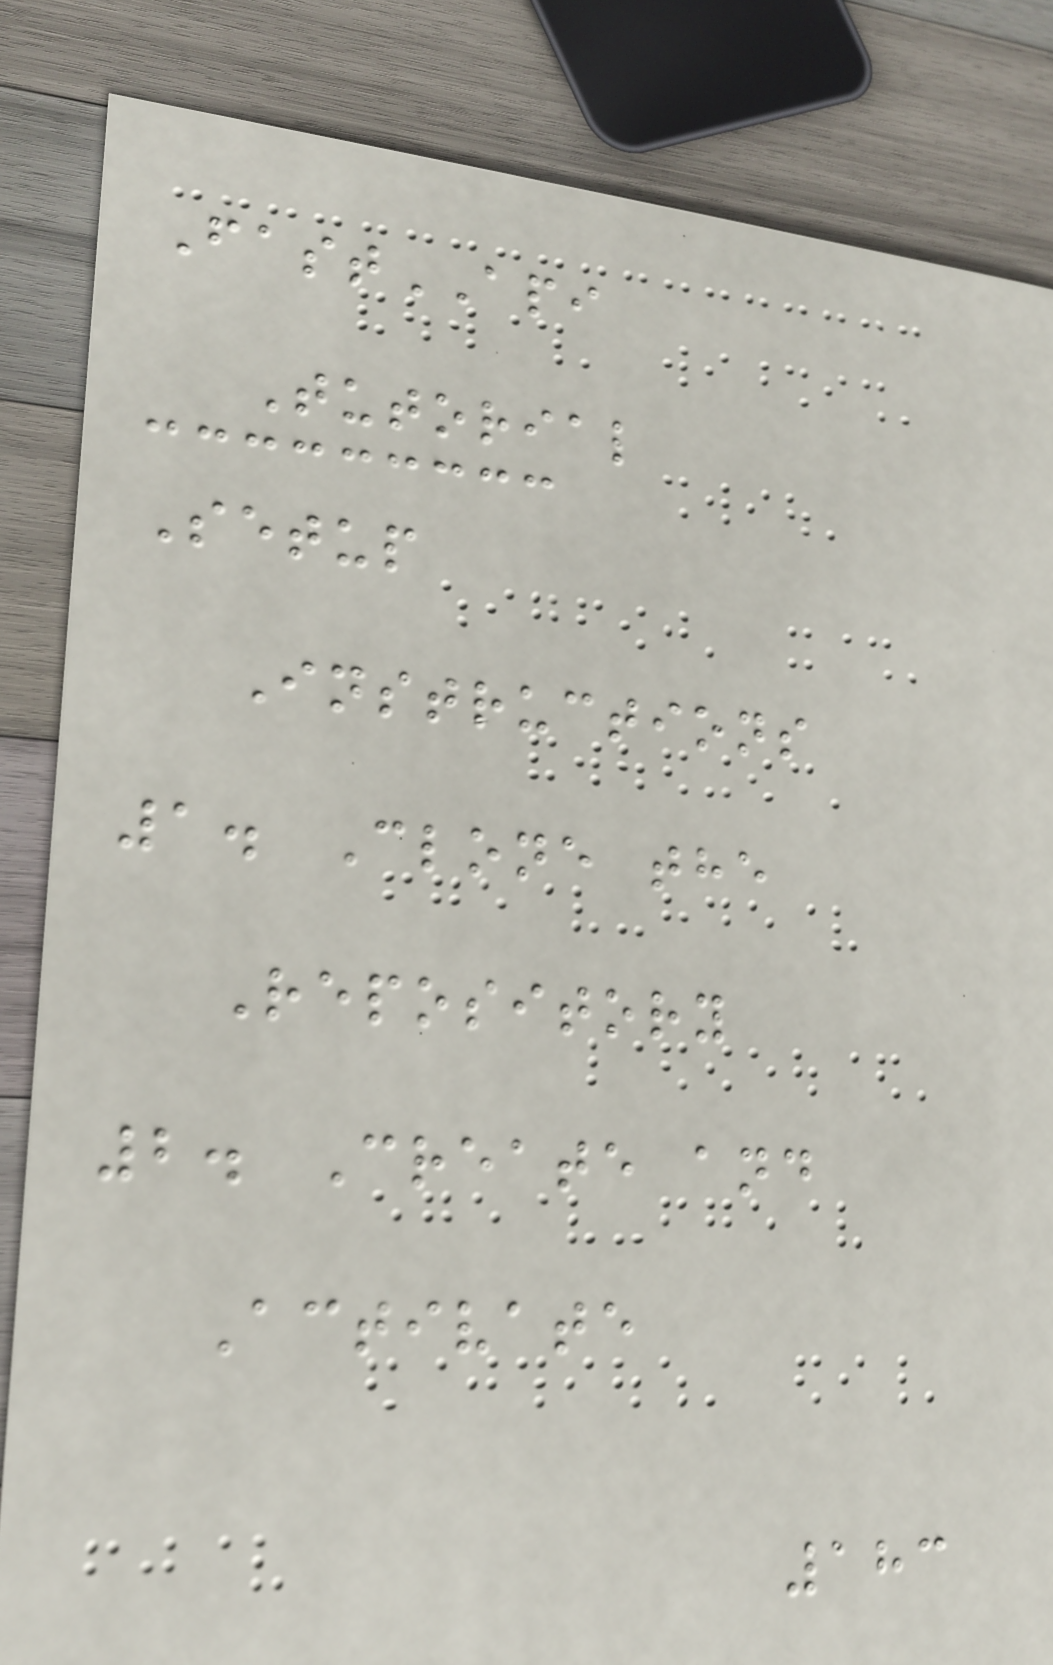FastAPI
Tutorial
Setup
Instructions
1. Clone the
Repository
2. Create and
Activate
183
